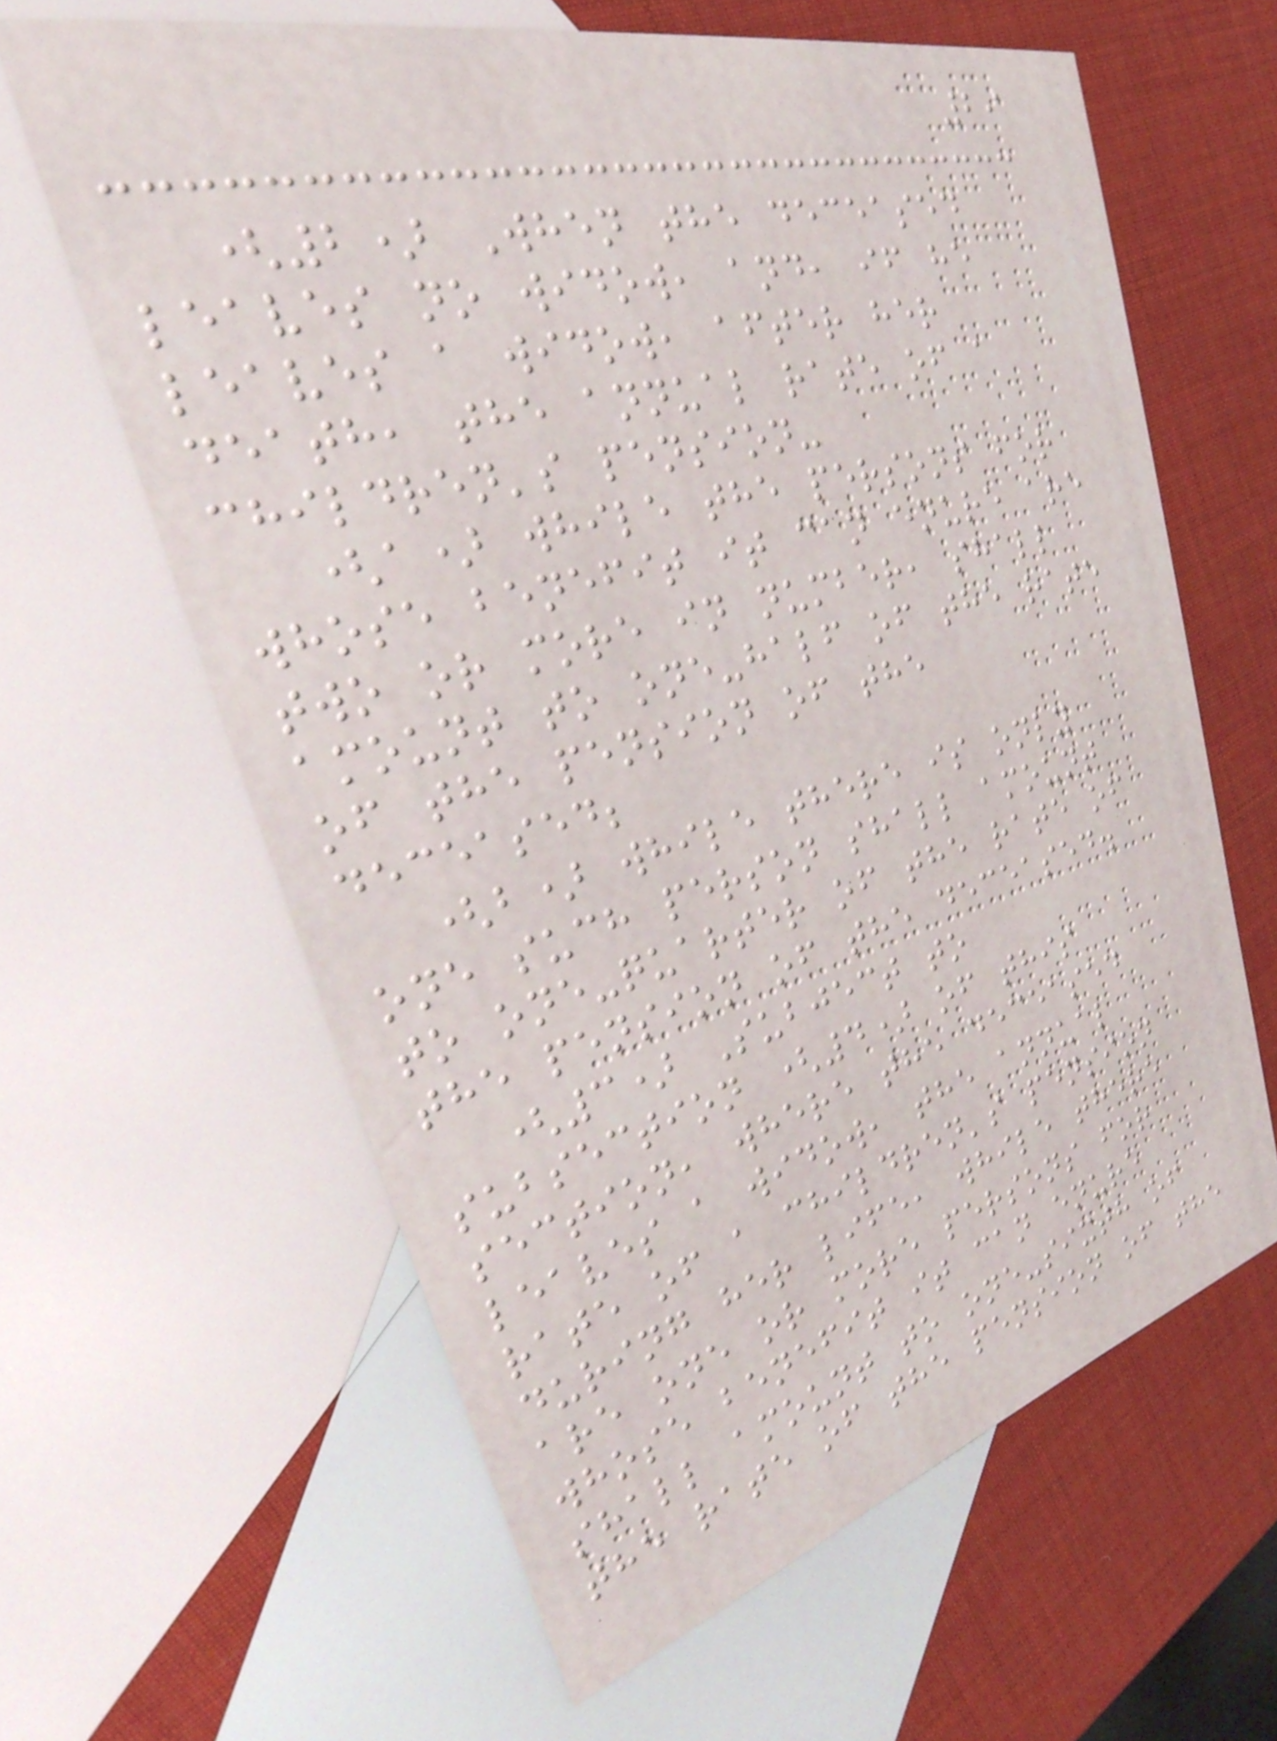29
(2) When the deceased
leaves no widow, and, if he
leaves a widow, after her
death, the annual rate of a
children's pension-
(a) while the persons for
whose benefit it can enure are
two or more in number, shall
amount to one-half of the rate
of the pension of the
deceased;
(b) while there is only
one such person shall amount
to one-quarter of the rate of
the pension of the deceased.
(3) Subject to
subsection (4) of this
section, where the deceased
leaves a widow, the annual
rate of a children's pension
during her life, while there
are one or more persons for
whose benefit it can enure
shall amount to one-sixth of
the rate of the pension of the
